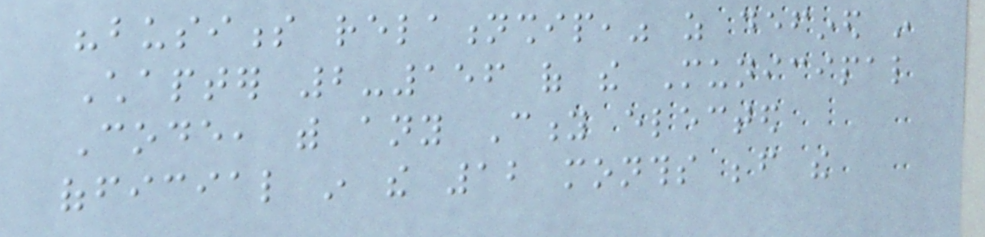"business relationship," as defined in
Chapter 2-156 of the Municipal
Code, with any City elected
official in the 12 months before the
